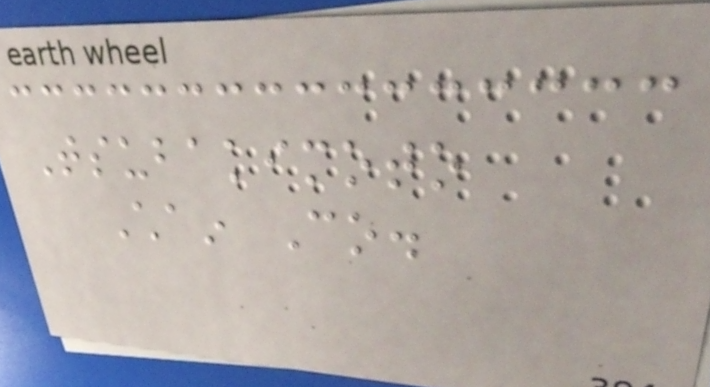Tsubakimoto
Chain Co.
